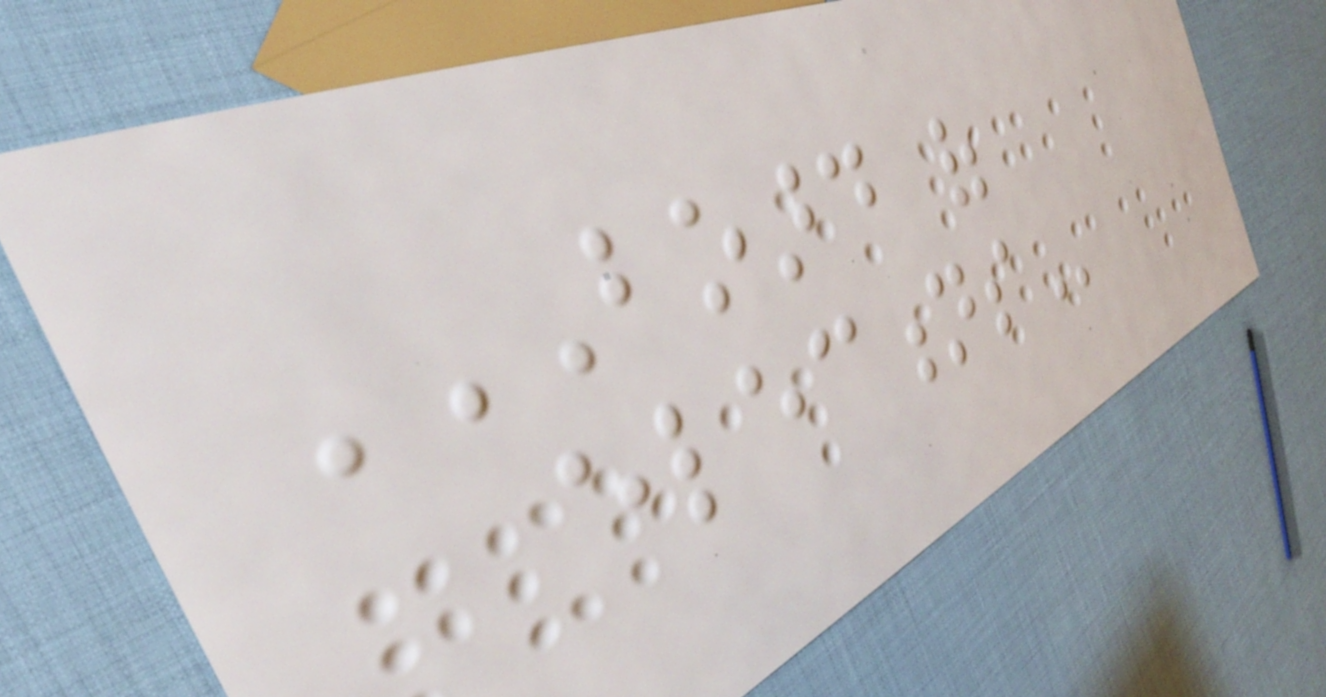BOARD OF
ELECTIONS
